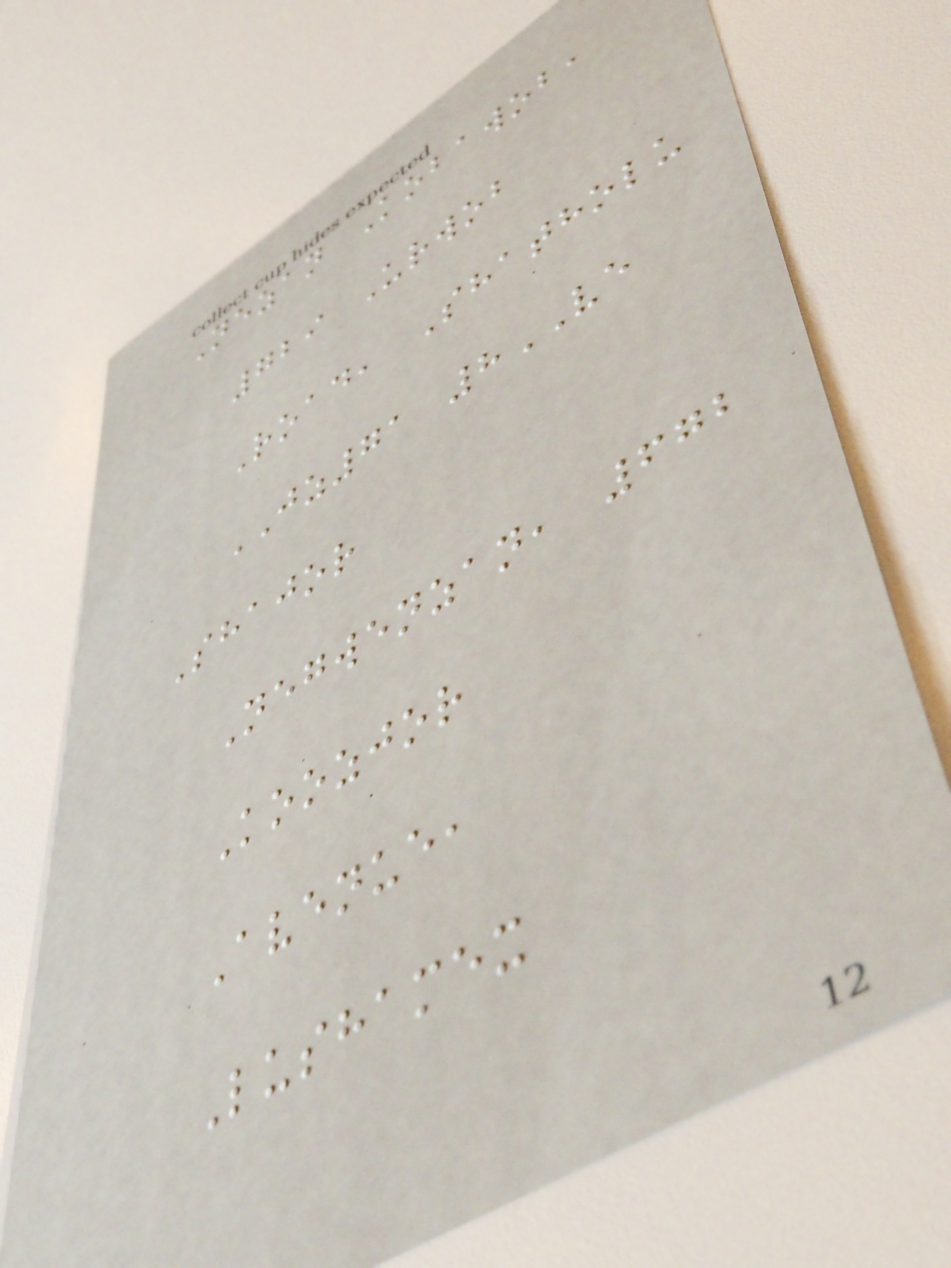Nezan Kobawob,
729 Urwob
Road, Shatholu
JZ71 8VE
Shajor
Negwenzan, 672
Koozjor
Avenue,
Lushamex
